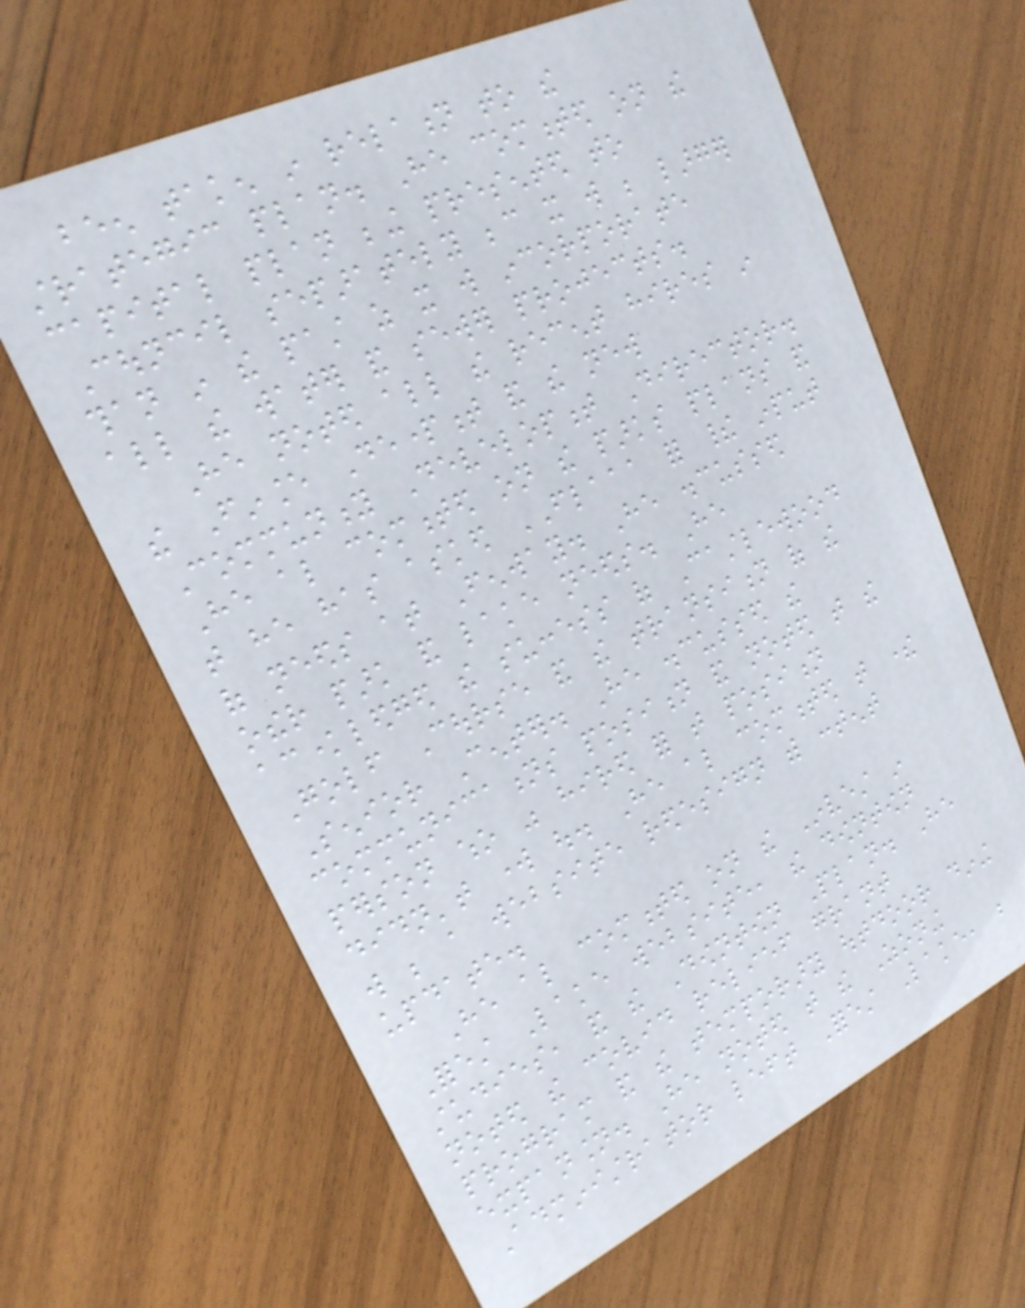been taken in relation to the
strategic plan. He commented on the
capital plan being presented to
Council separately because it will be larger
than in the past as it will incorporate
all the water and sewer projects.
He noted all the recent hires in
the Finance Department and the new
Community Development Director.
He also commented on the parks plans and
that he has asked FLAAA for their input
of needs at Fenway. He discussed
other park and lake needs. He
acknowledged the success of Castlewood
Golf Course and the transition of the
Senior Center. He discussed the
communications position and noted that the
person who was hired for that position
didn't work out. He also commented that there
will be a website redesign with content
update.
He also commented on the Invest in
Forest Lake website, the downtown
studies, and the Downtown Plan. He
noted the covid relief grant
program and the temporary outdoor dining
expansion. He noted that the Zoning
Administrator left Forest Lake, but
